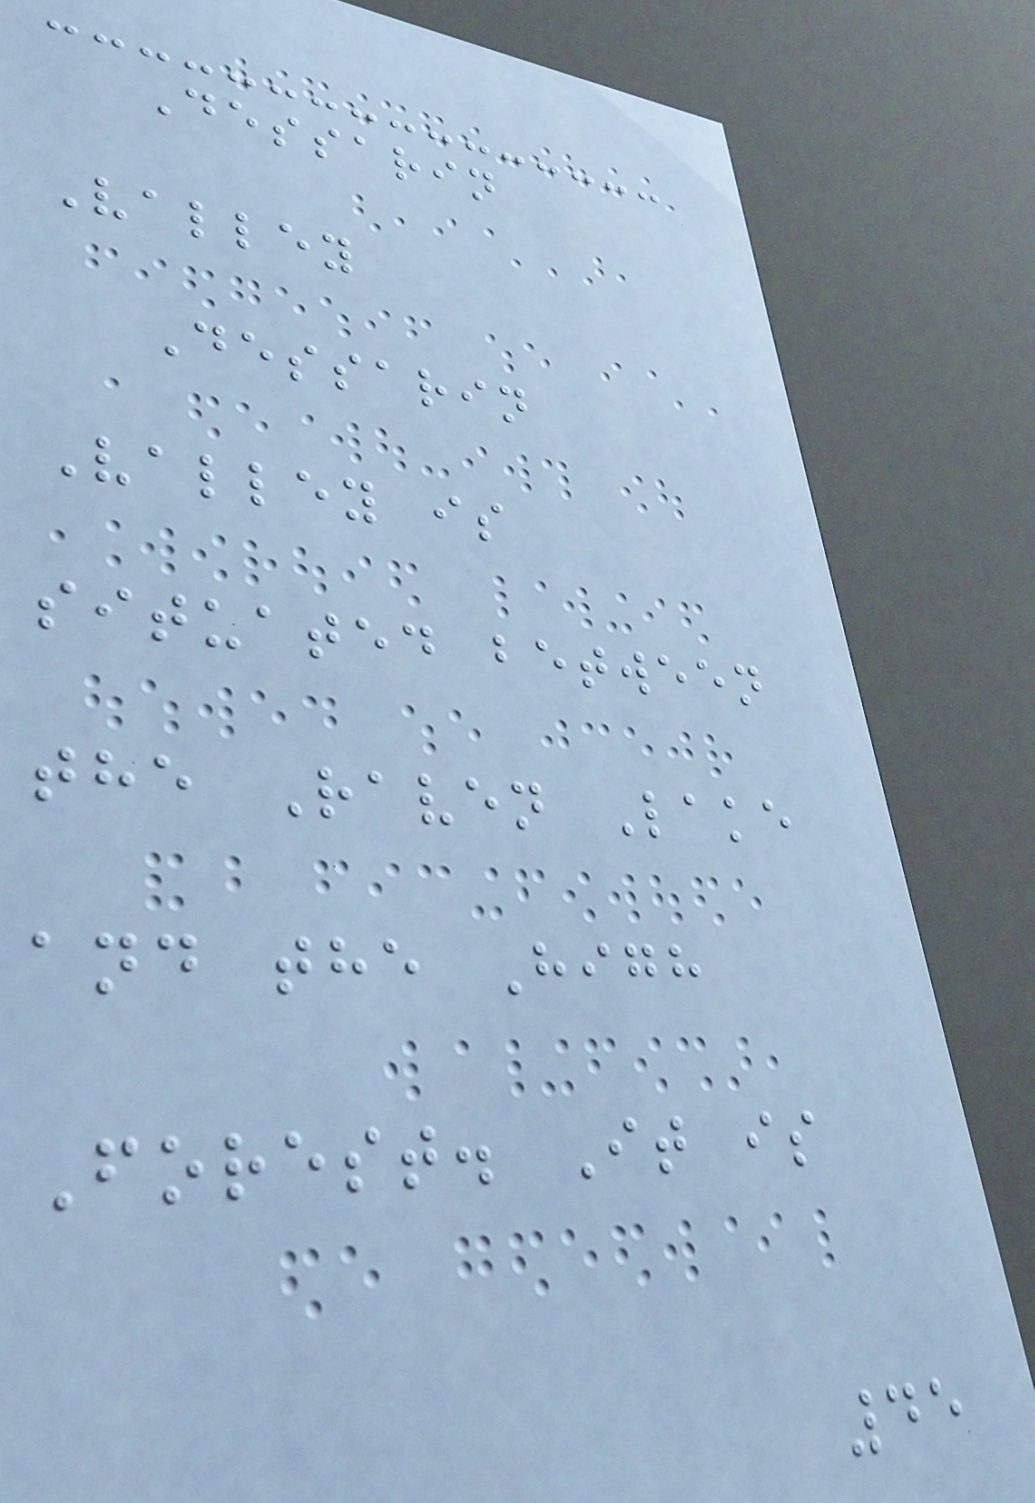Dessarin
Valley
Dessarin
Valley is
situated between
the Raven Lake
and the High
Forest. It is
45
